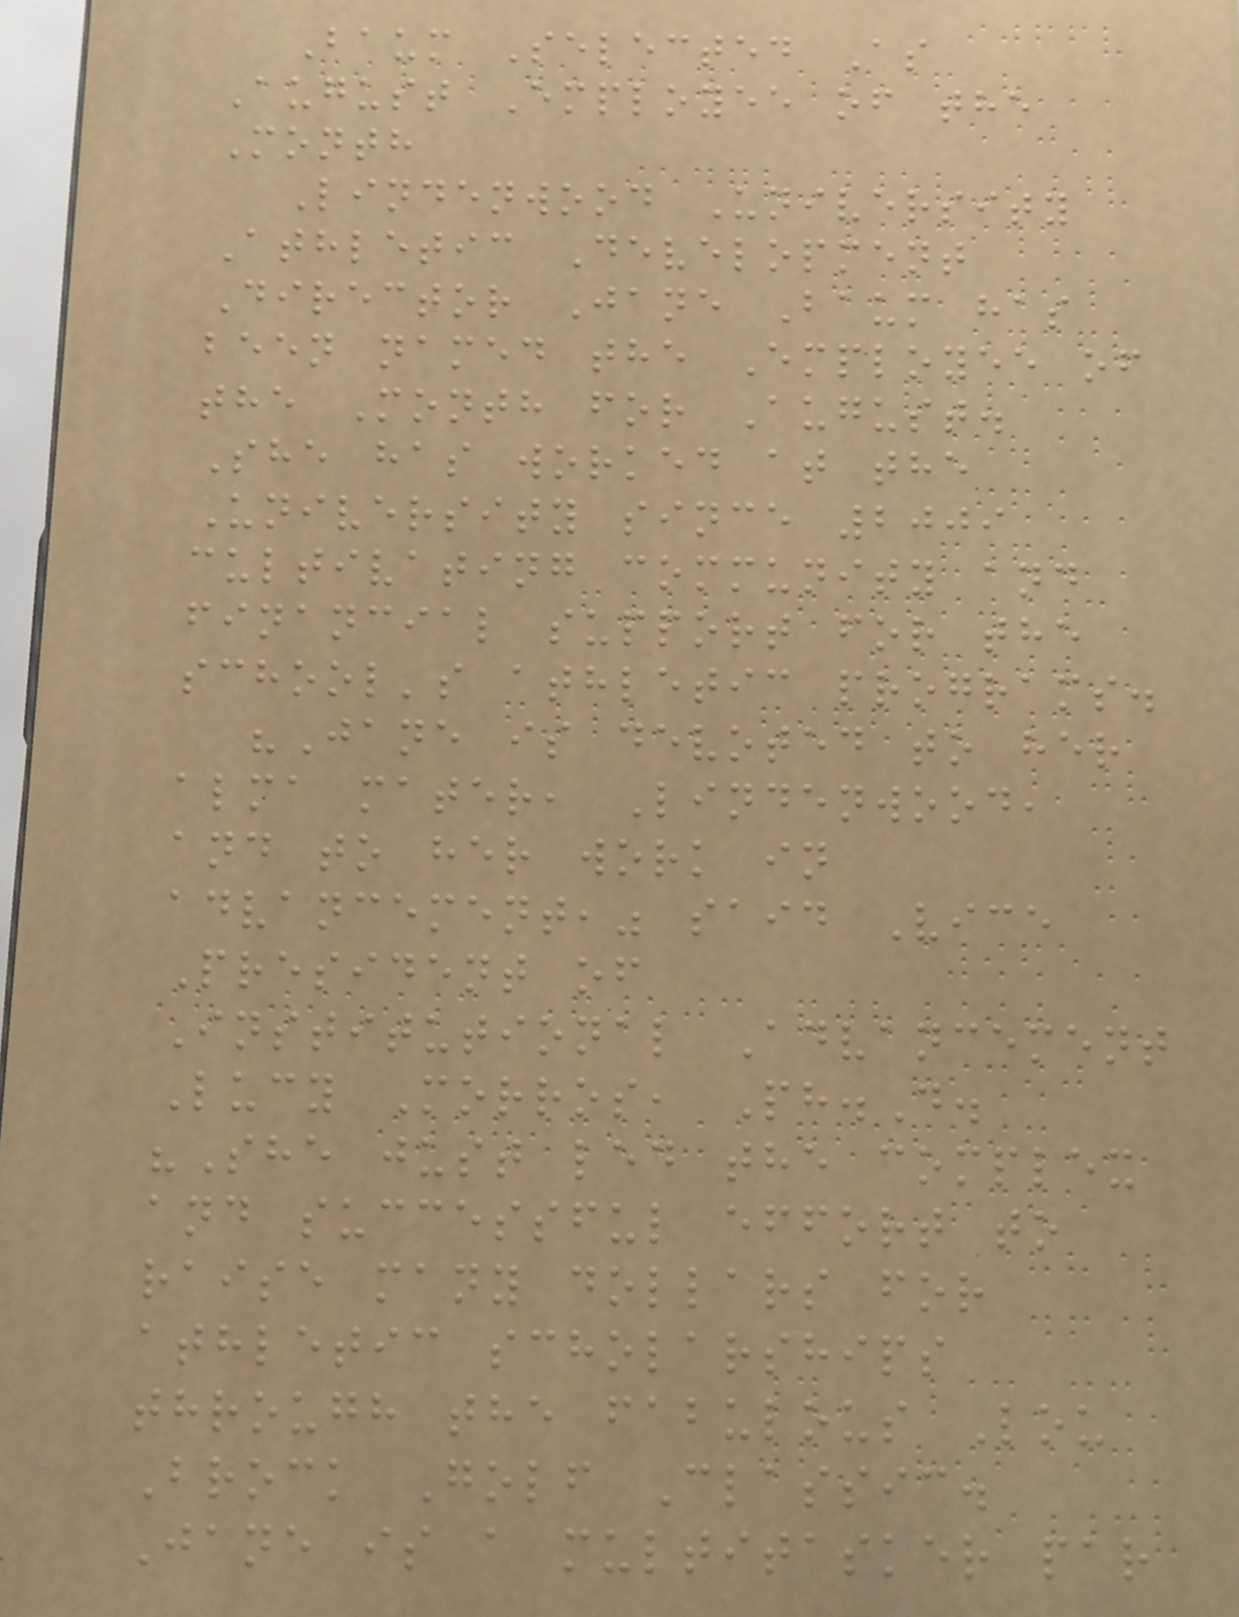Baum Selected As
August Employee of the
Month
Lindenwood University
Athletic Development
Director Jane Baum has
been named the Employee of
the Month for August.
She has worked at the
University since 2009
cultivating community and
financial support for the
school's athletic programs.
"Jane is devoted to her
alma mater, Lindenwood,
and to her work in
advancement," said Vice
President of
Institutional Advancement
Lucy Morros, Ph.D.
"She just led the complex
and successful effort to
raise many dollars for
athletic scholarships
through the fabulous Lou
Brock Golf Classic.
Jane is a multitasker par
